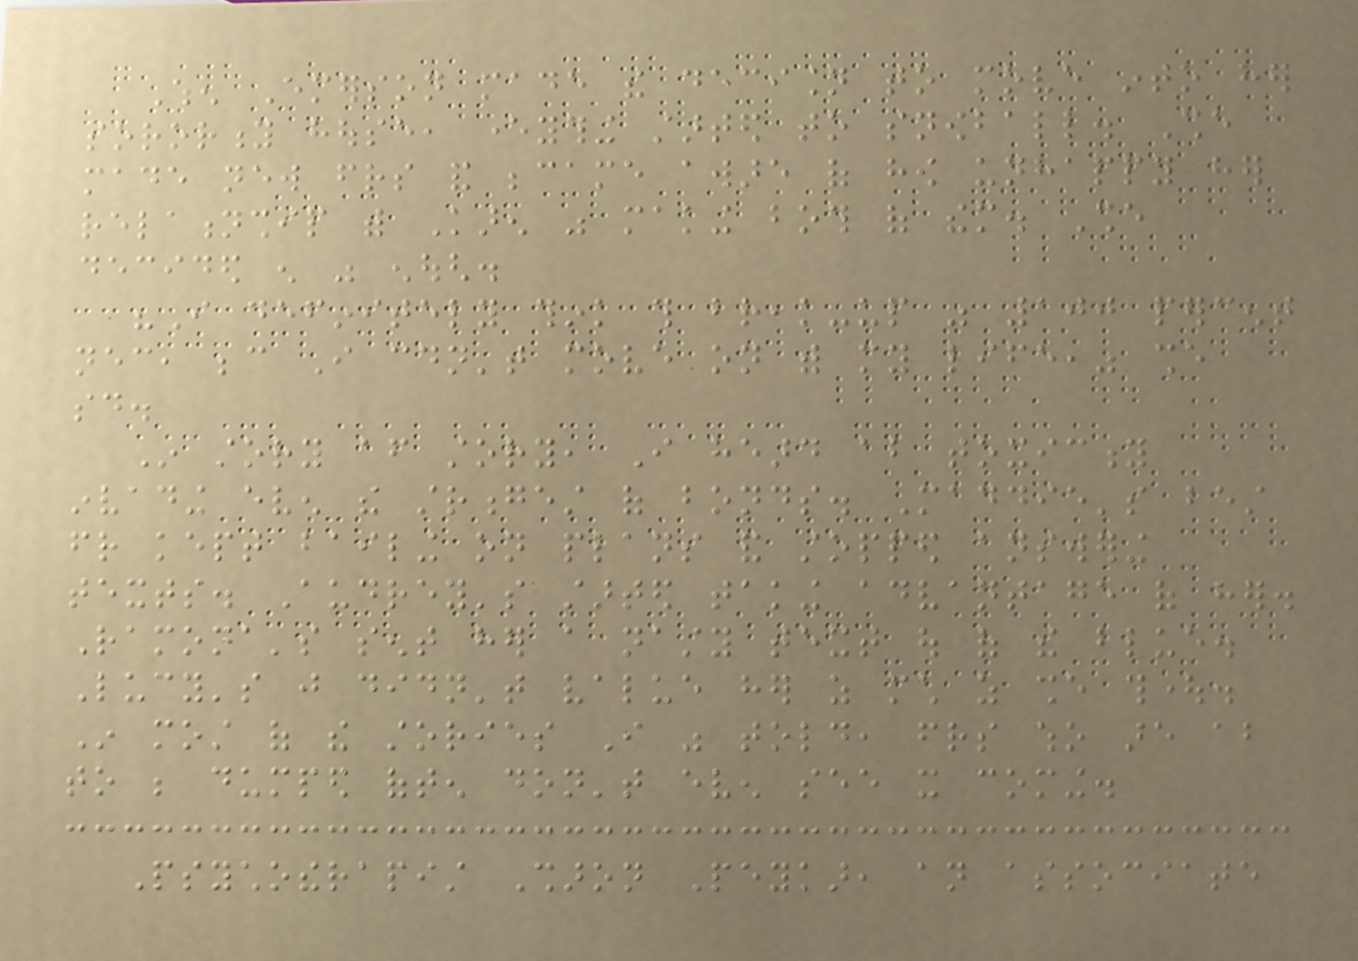When Emerson made the decision to move into her
sorority house, everything started to snowball. She
made new friends and became aware of how unhappy her
relationship with Karen was making both of them. She
decided enough was enough.
"I definitely think this break-up was 100 percent
necessary, because I couldn't move on with my life," she
said.
In story after story, I heard about toxicity
invading even the strongest of bonds. Maddie's best
friend kept bailing on plans and stopped answering
texts. Audrey's started taking advantage of her.
Ramona's sent her a nasty text out of the blue.
Lucy's just didn't value her as much as she thought.
In most of the stories I was told, friends who are about
to be dumped often don't even see it coming.
Psychotherapist Sharon Peykar, an associate
